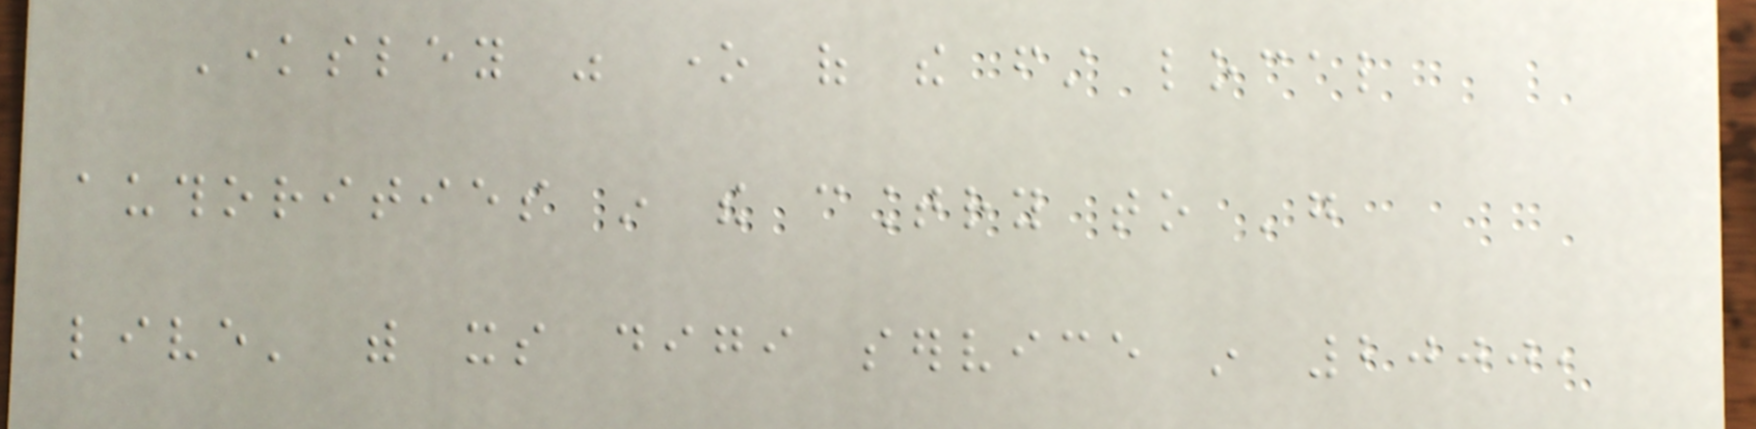Knowsley was one of the first local
authorities in the country to 'go
live' with its digi service in 2000,
